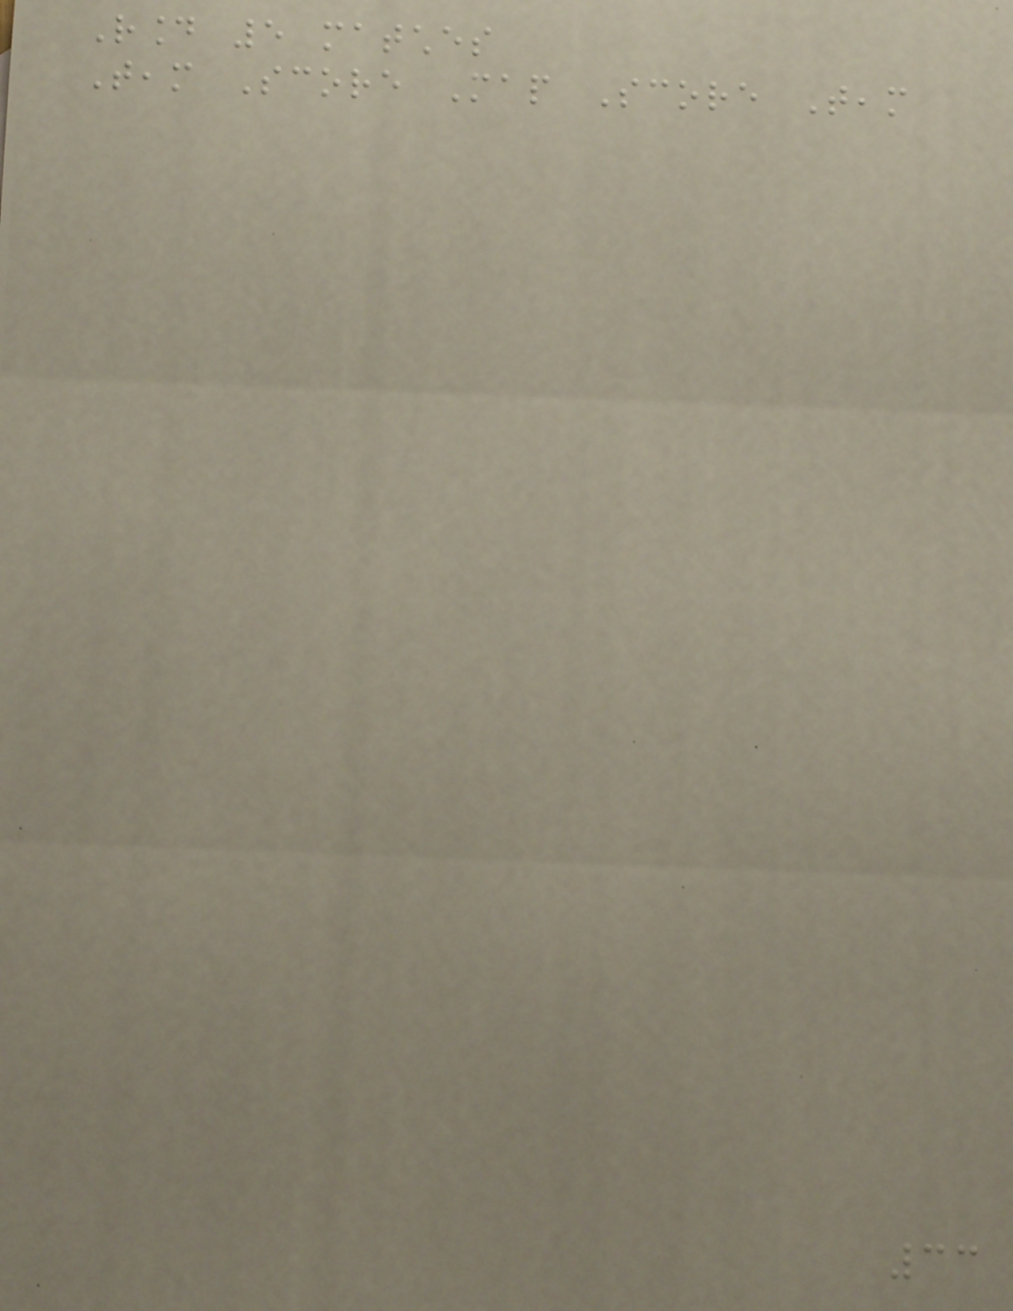Round 5 matches
Team Score Map Score Team
33
